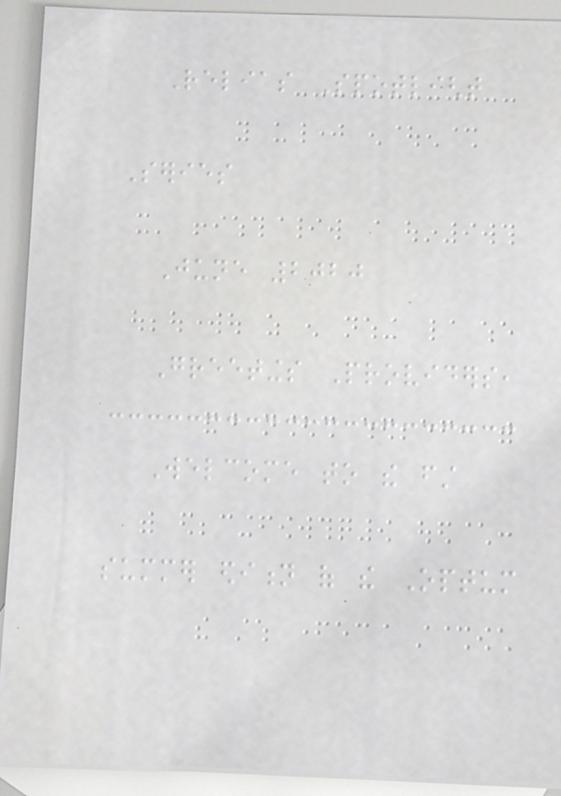Relias Spotlight
Series
June 2020
Greetings Providers,
Welcome to the first
summer edition of the Optum
